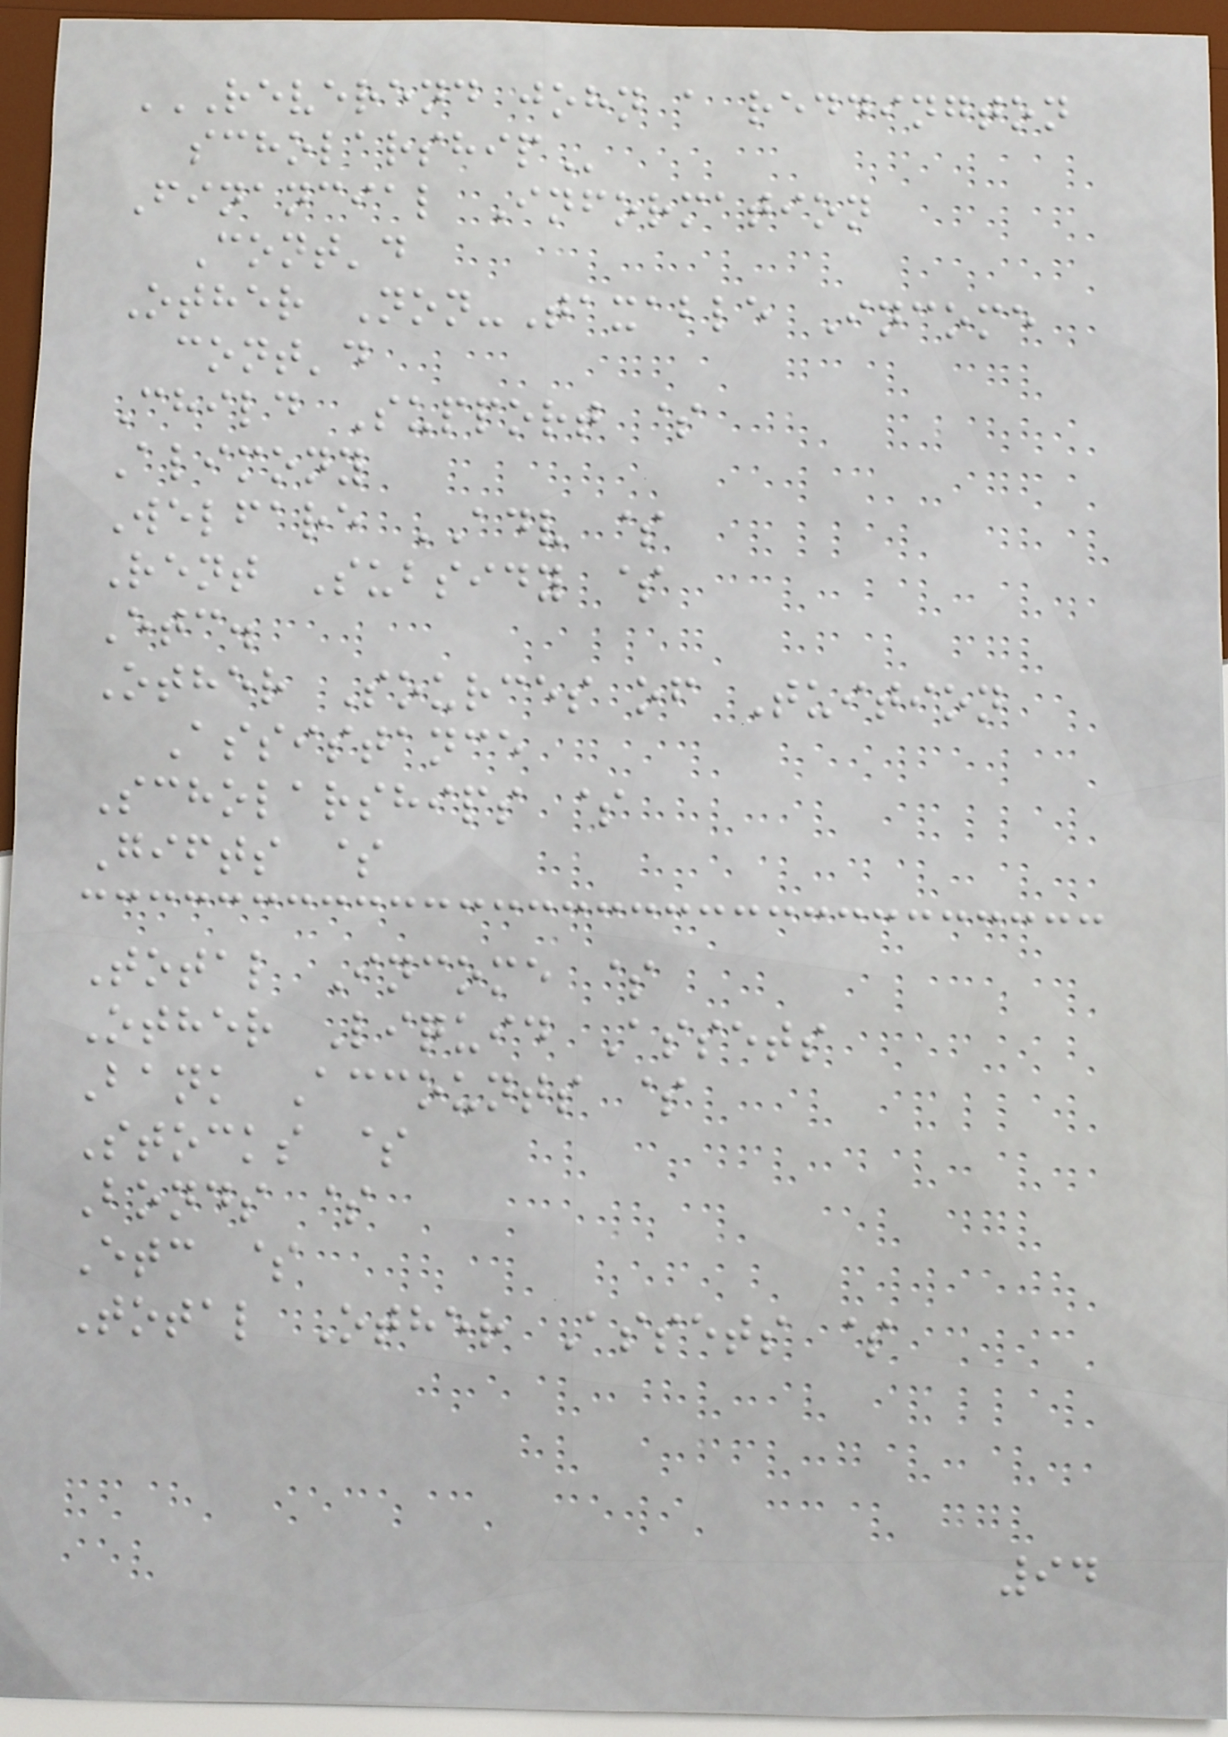REVEREND JOHN A REDDINGTON
SCHOLARSHIP
Financial Information
Cont'd
Other Non-Taxable Income
cont'd
Child Support $
Alimony
Welfare ADV $
Rent Subsidy $
Etc.
Other Sources of Tuition
Assistance
Scholarships $
Gifts $
Total Income $
Other Liquid Assets
Bank Accounts $
Stocks $
Bonds $
Etc $
Total Other Assets $
94
